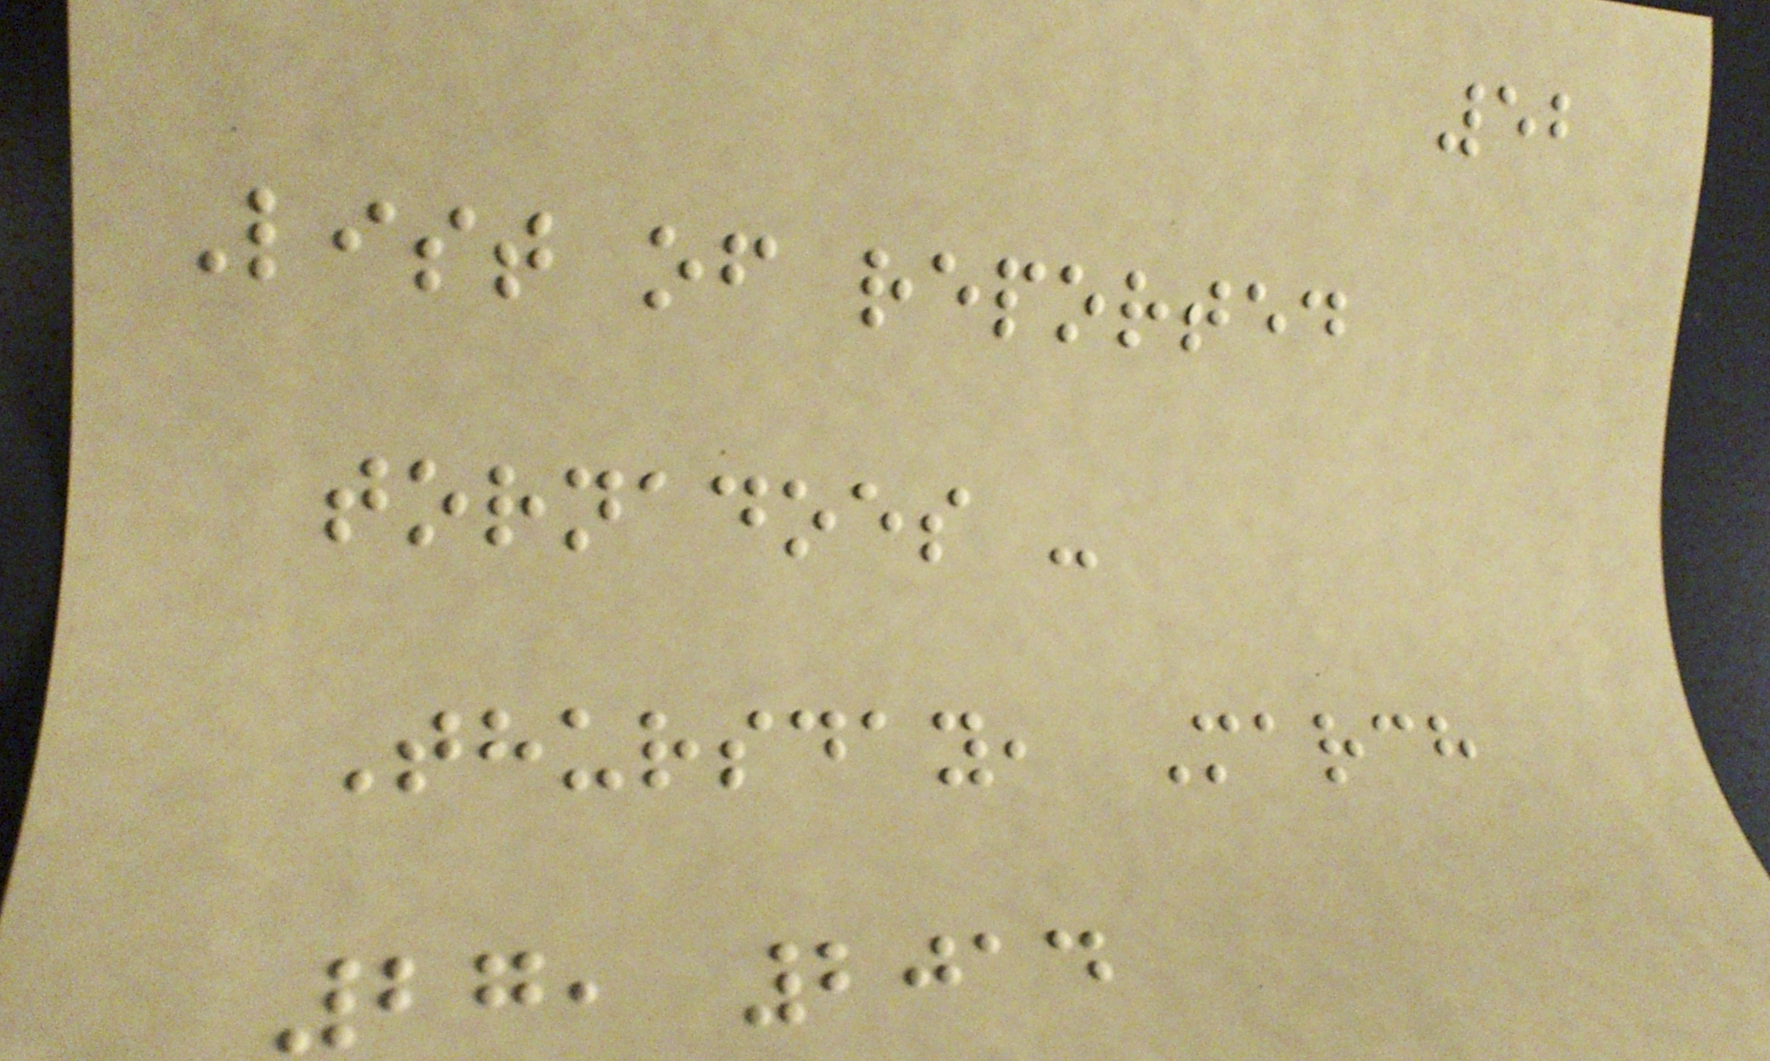52
List of reported
tornadoes -
Thursday, March
27, 2014
